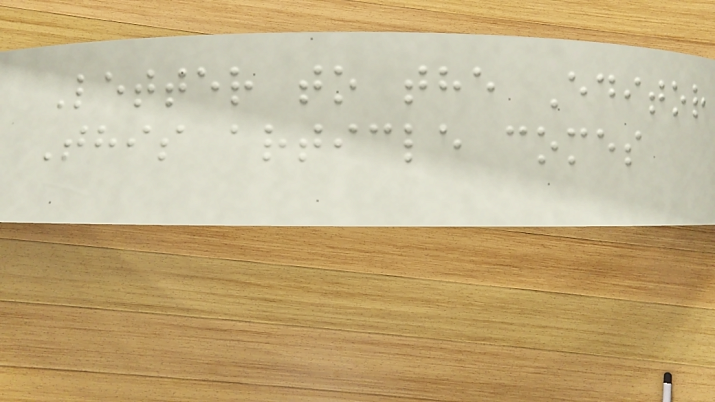Letter to the Editor
This article comes
